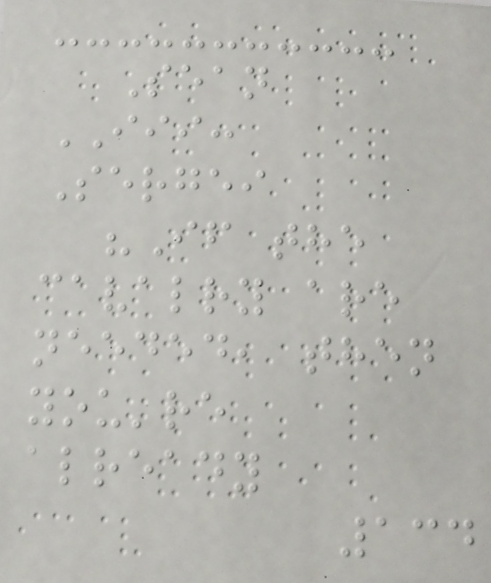Sean
III:
Sergei
"If the
cavalry are
needed, then
you're
already
134
